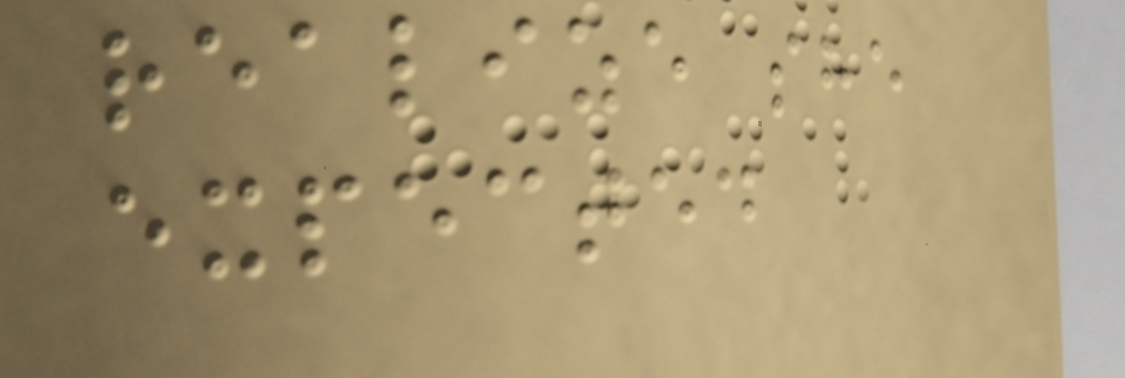realize she
expected
